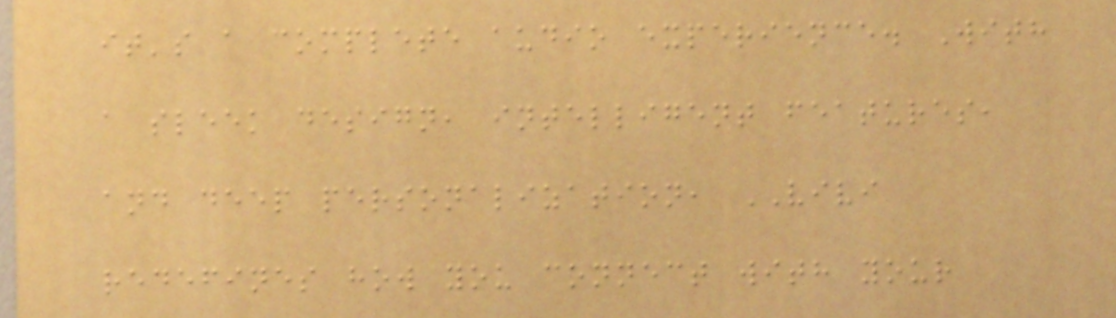it's a complete audio experience. With
a sleek design, intelligent features,
and deep personalization, VIVI
redefines how you connect with your
